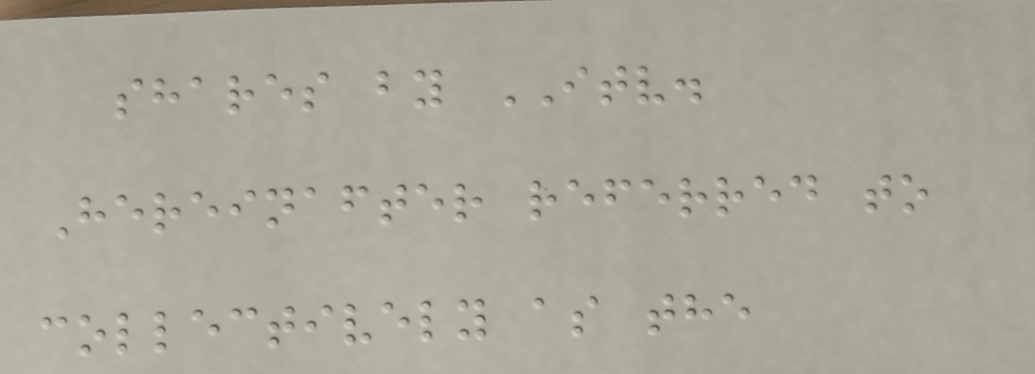shares by ITV.
Hereinafter referred to
collectively as the
